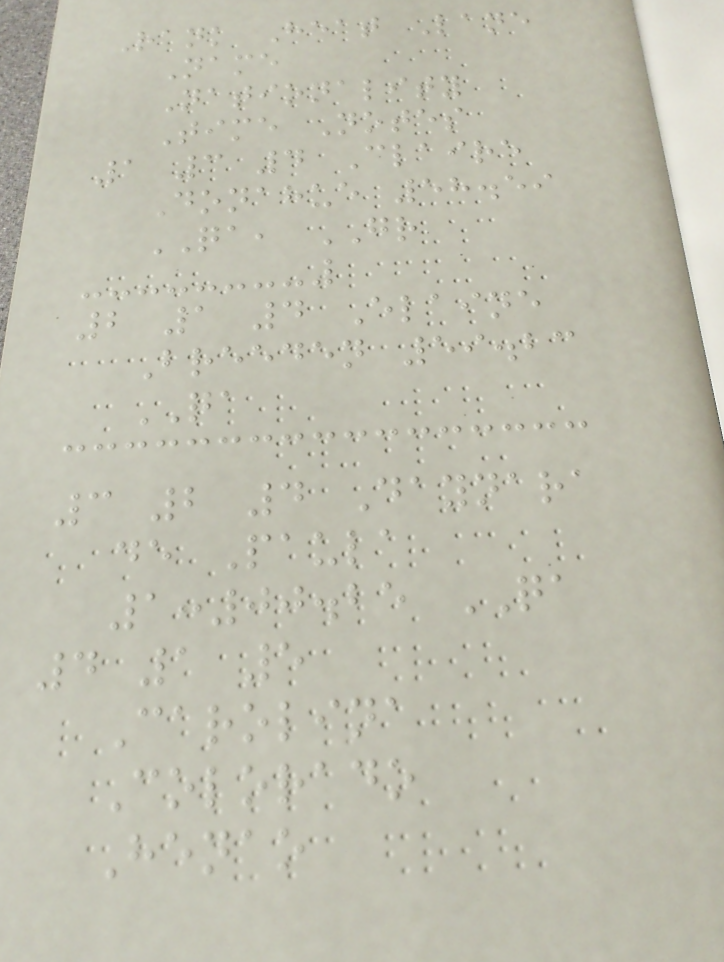Rank Heat Lane
Name
Nationality
Time Notes
1 3 4 Claire
Donahue 58.59
QA, GR
2 1 4 Elaine
Breeden 59.23
QA
3 2 4 Daynara
de Paula
1:00.25 QA
4 1 5
Carolina
Colorado
Henao
